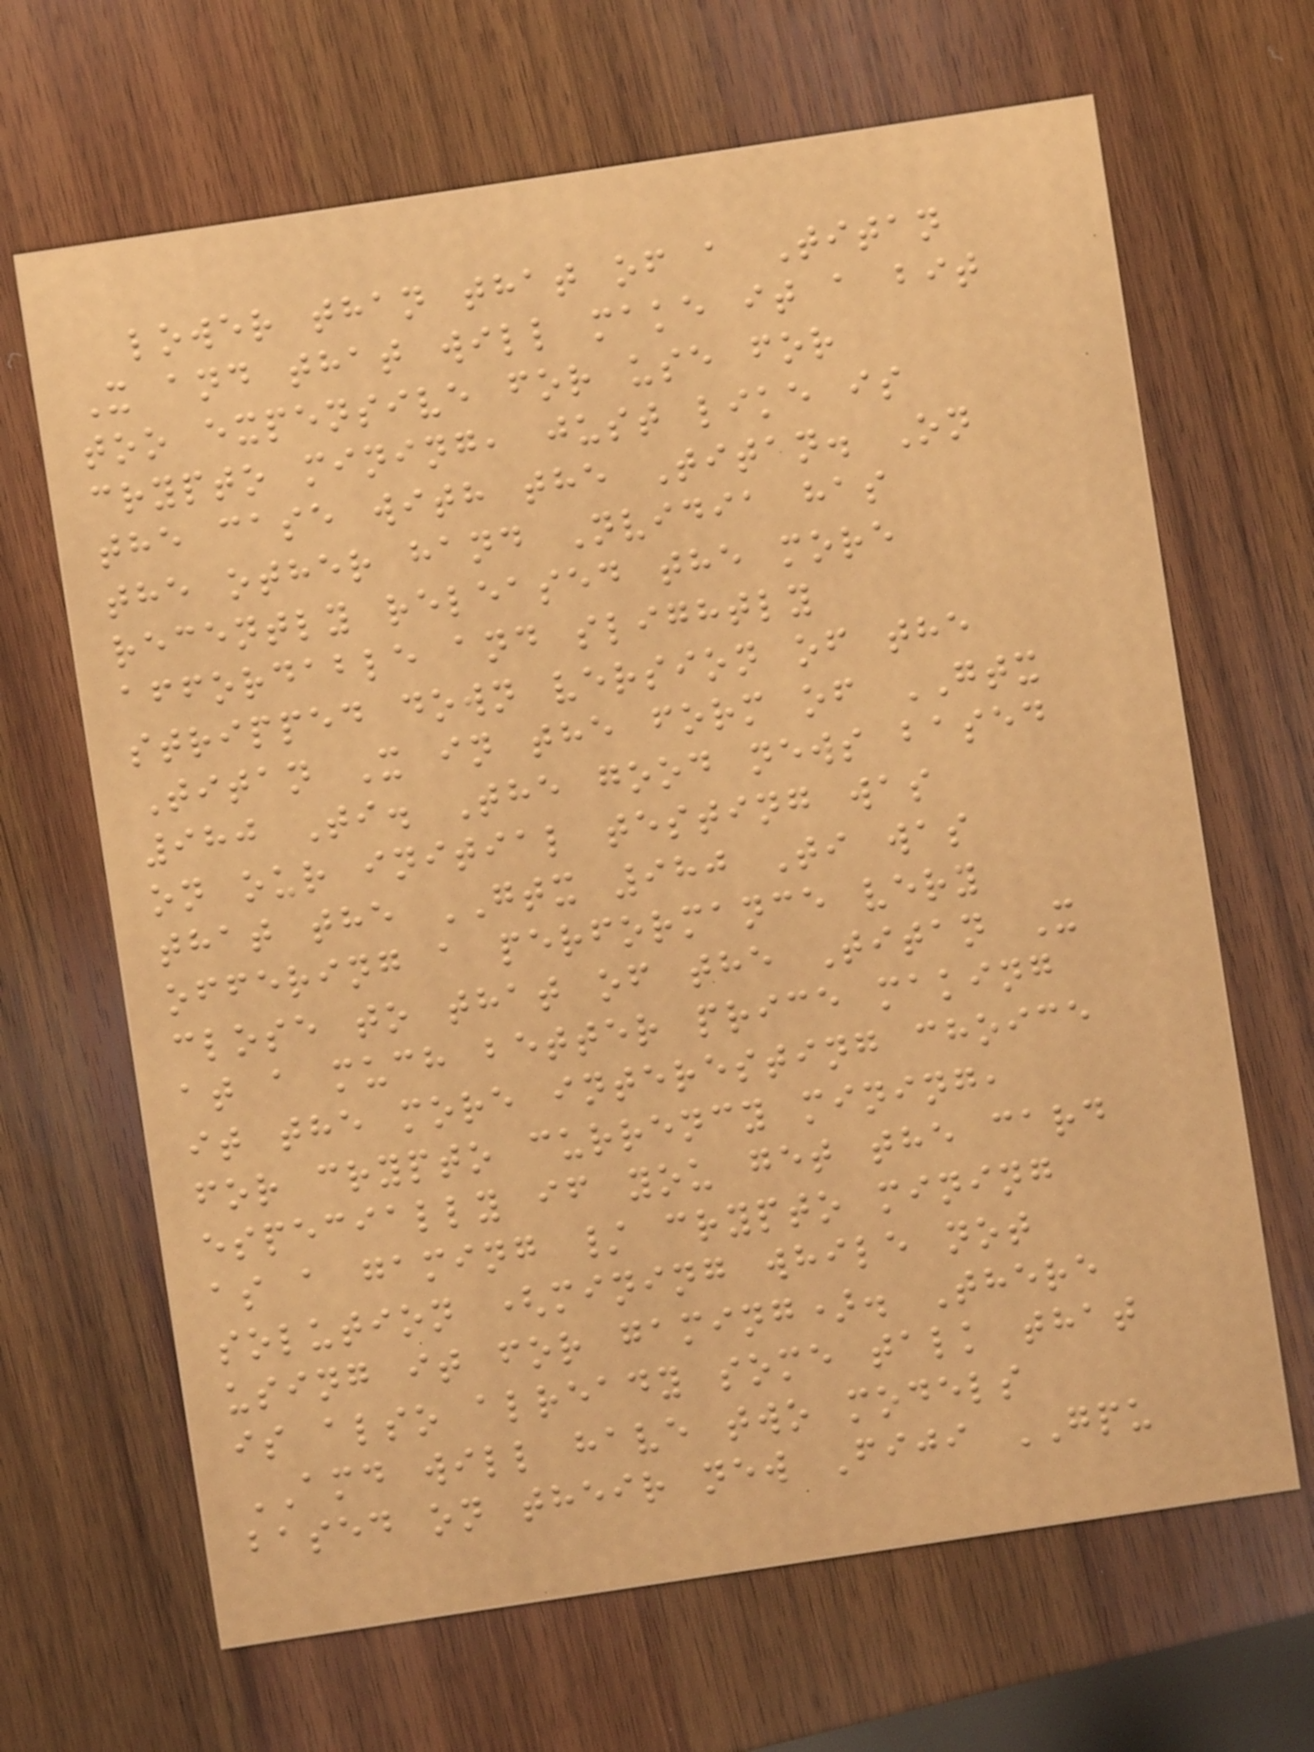lower than that of a Titan
X and that will make it a bit
too expensive for use for
crypto mining, just like is
the case with the Titan. On
the other hand Nvidia has
recently released the more
affordable and slightly
stripped down version of the
Titan X in the form of GTX
980 Ti. The good news based
on our initial testing was
that the GTX 980 Ti was
offering a performance very
close to that of the Titan X
at a much better price making
it the more interesting choice
for crypto currency mining,
especially if you get the card
as a gaming / crypto mining
solution (mining while not
using it for gaming). There
is also already some talk that
AMD will have two models
based on their new Fiji GPU
